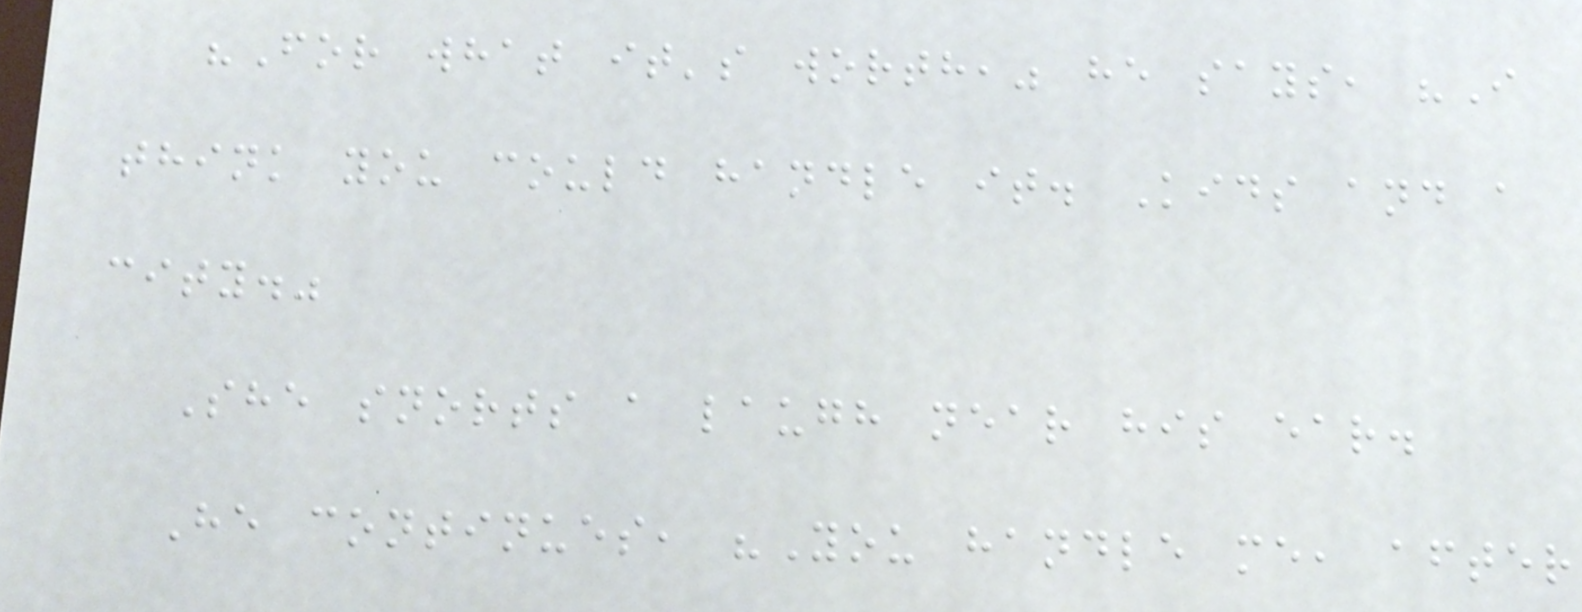"For what it's worth," he says, "I
think you could handle it. Kids and a
city."
She snorts a laugh near his ear.
He continues, "You handle me, after
